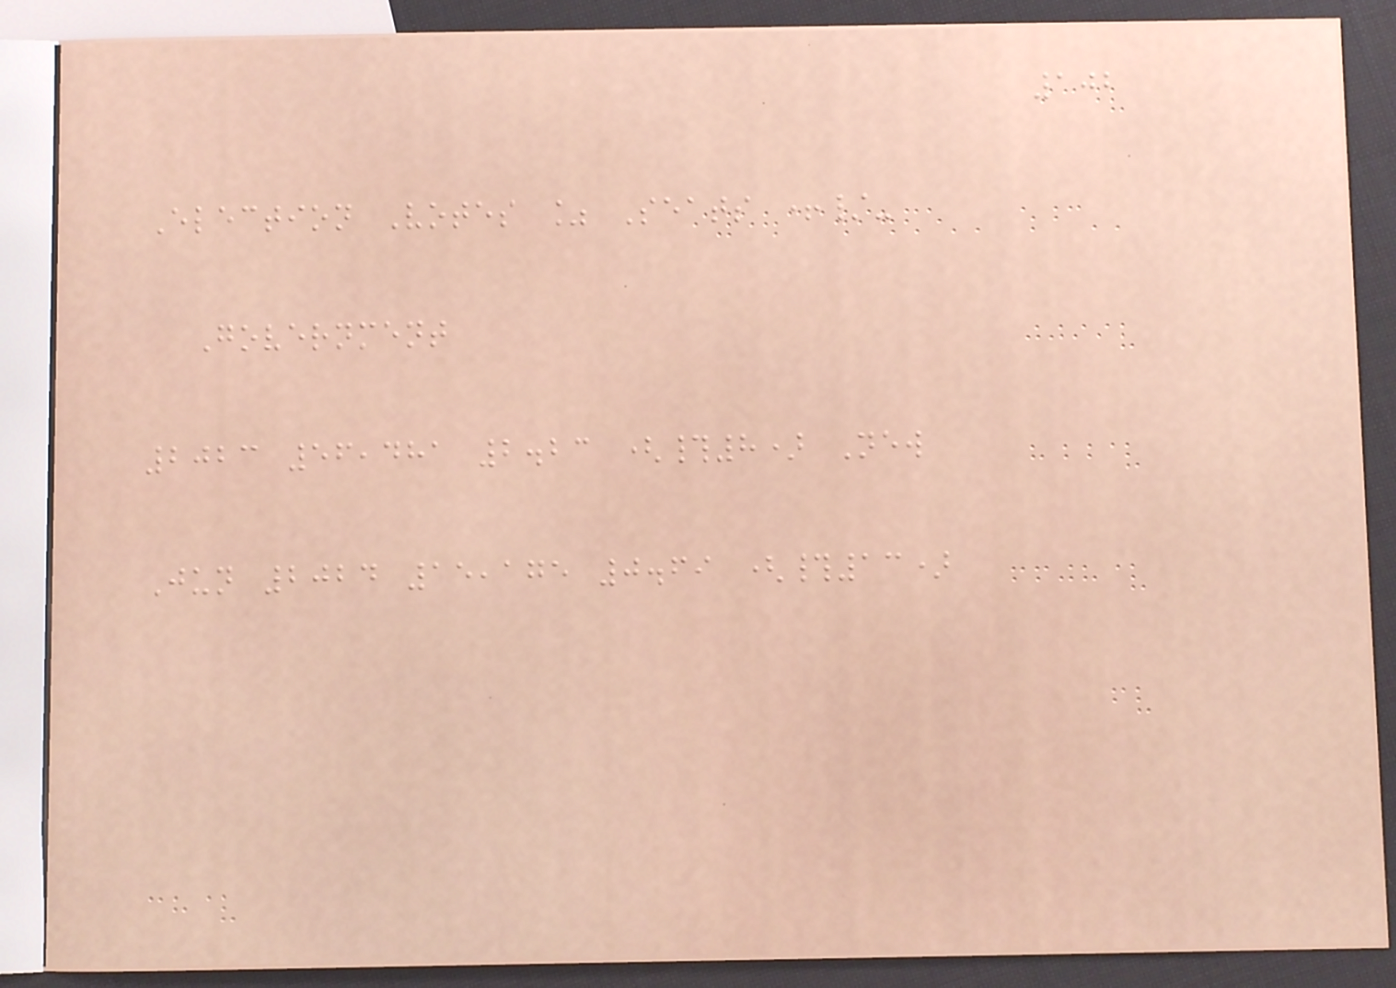102
Election Votes % Seats +/-
Government
2023 56,481 2.23 (#8) New
Jun 2024 15,175 0.69 (#13)
